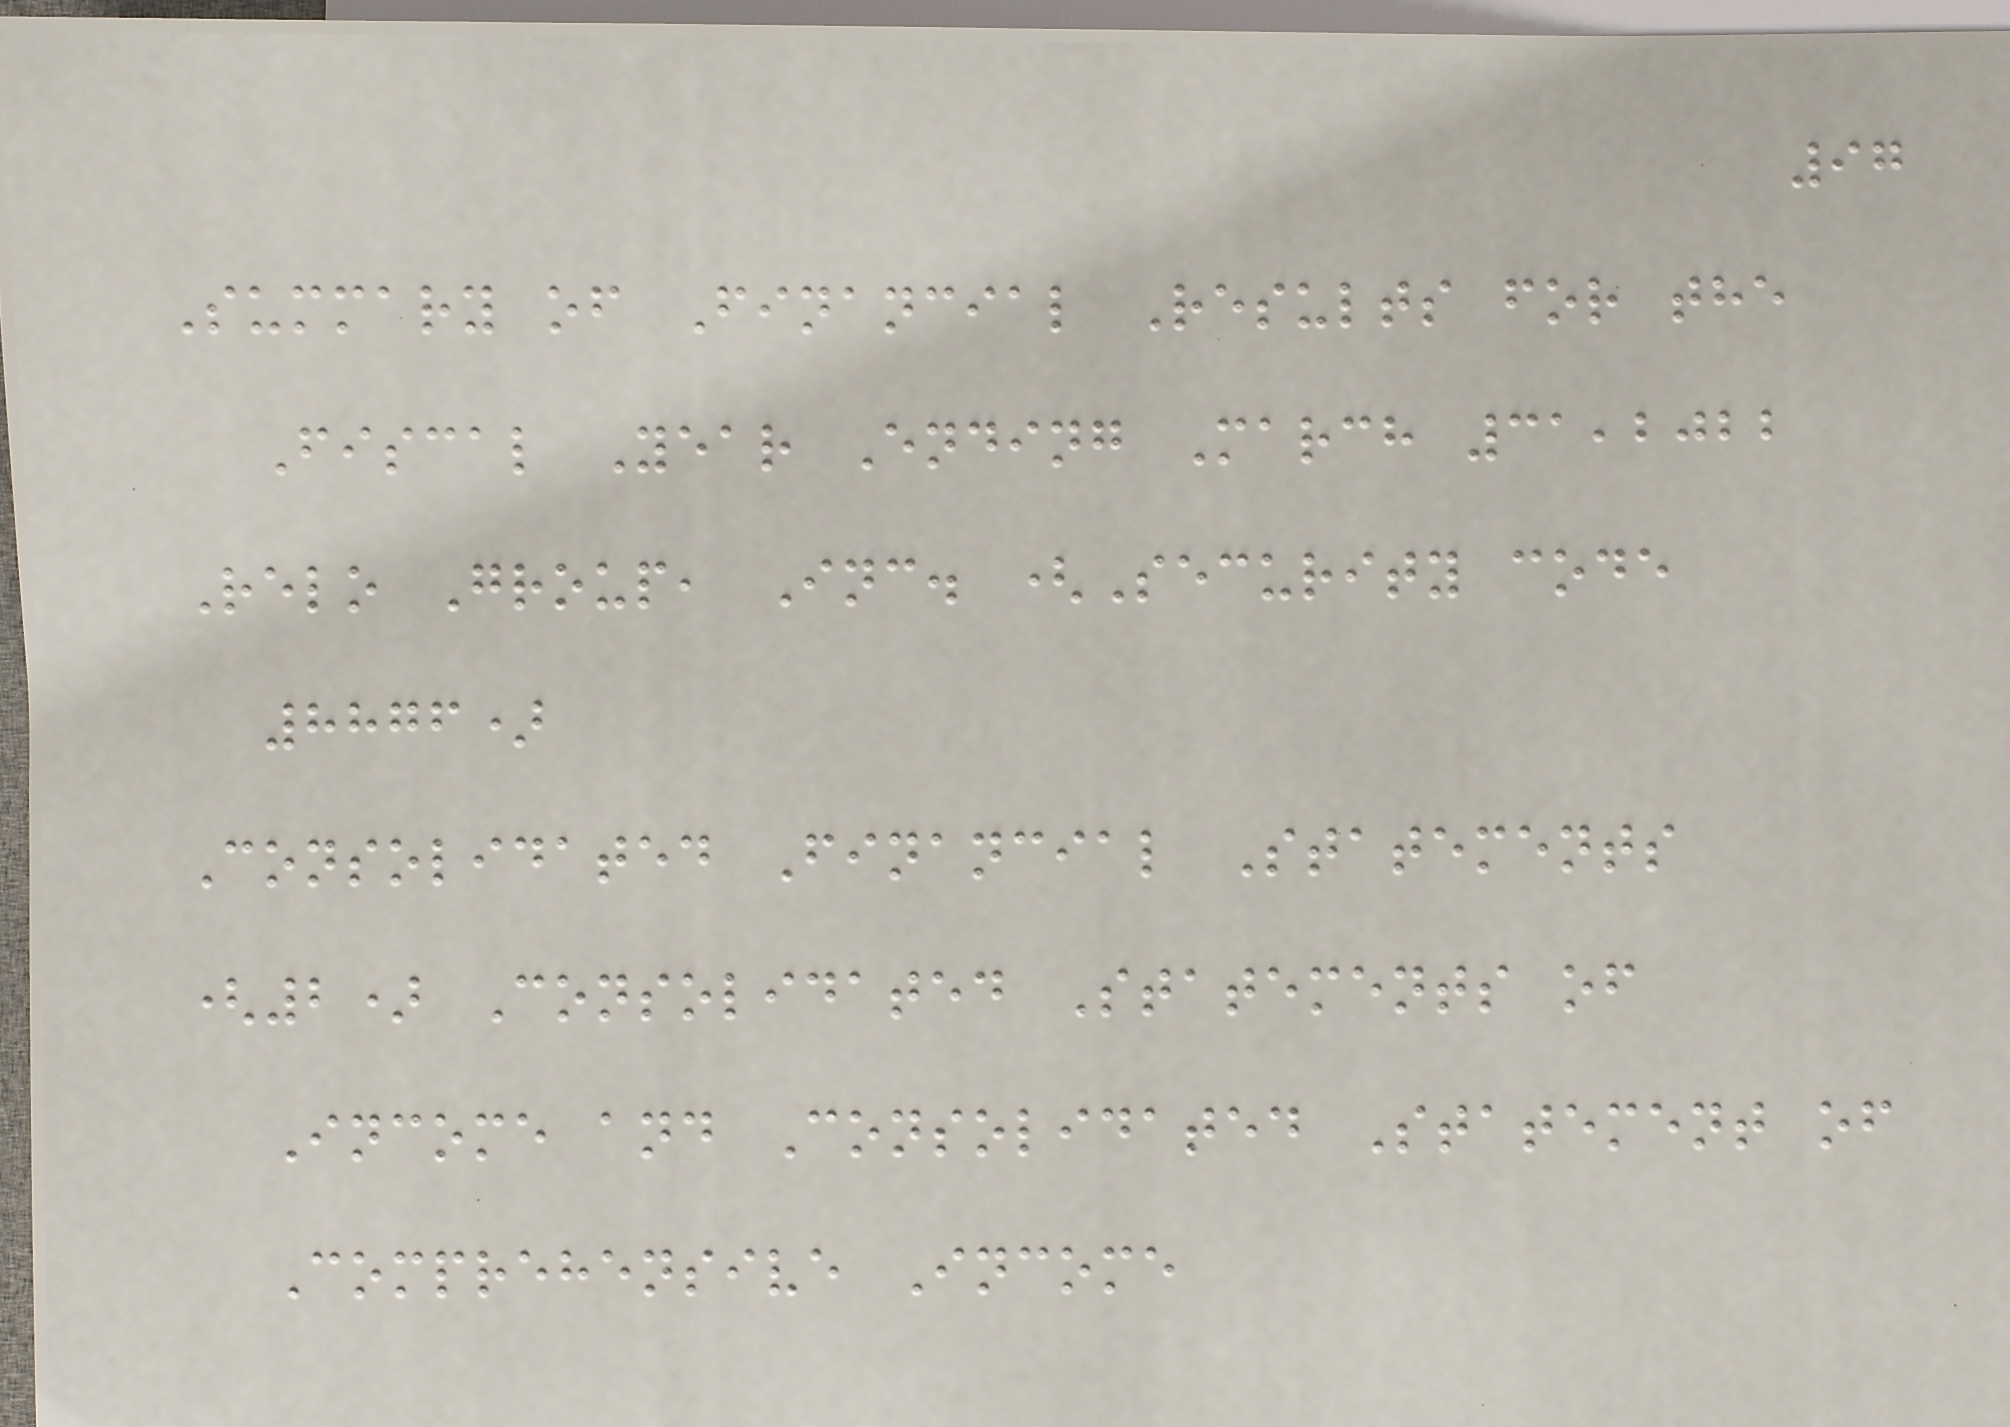97
Summary of Financial Results for the
Fiscal Year Ending March 31,2022
Relo Group, Inc. (Security code
8876)
Consolidated Financial Statements
(2) Consolidated Statements of
Income and Consolidated Statement of
Comprehensive Income
